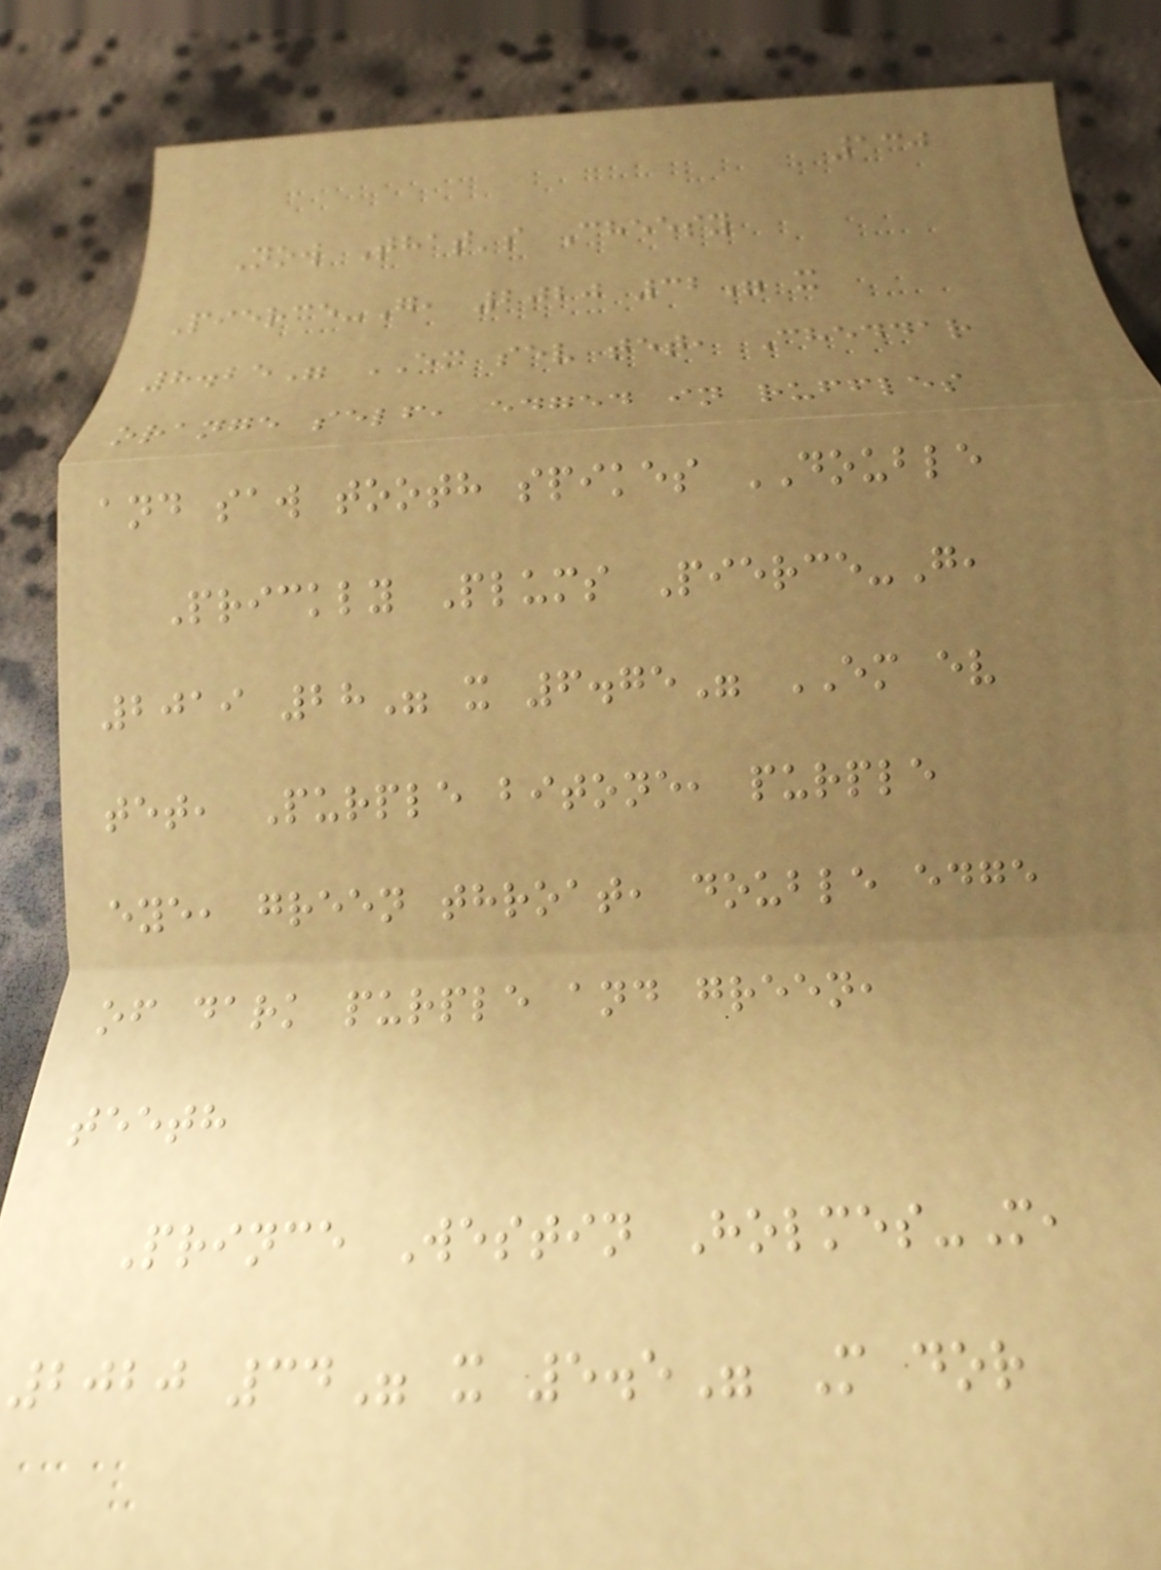130
Now That's Cheesy
Pierce-G, 2020 32" x
8.25" EM sev tet, Cheddar
orange self, edged in ruffles
and saw tooth spikes DOUBLE
Prickly Plums Pierce-G,
2019 28" x 6.75" EM ev
tet, Purple bitone, purple
eye, green throat, double edge
of dark purple and green,
teeth
Prince Westin Holmes-M,
2020 34" x 5.5" M dor
